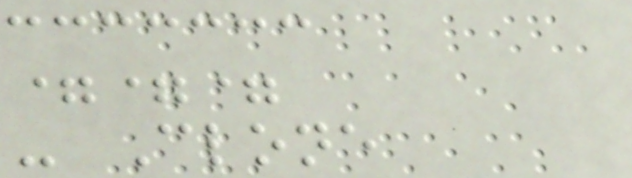===
- Clone
